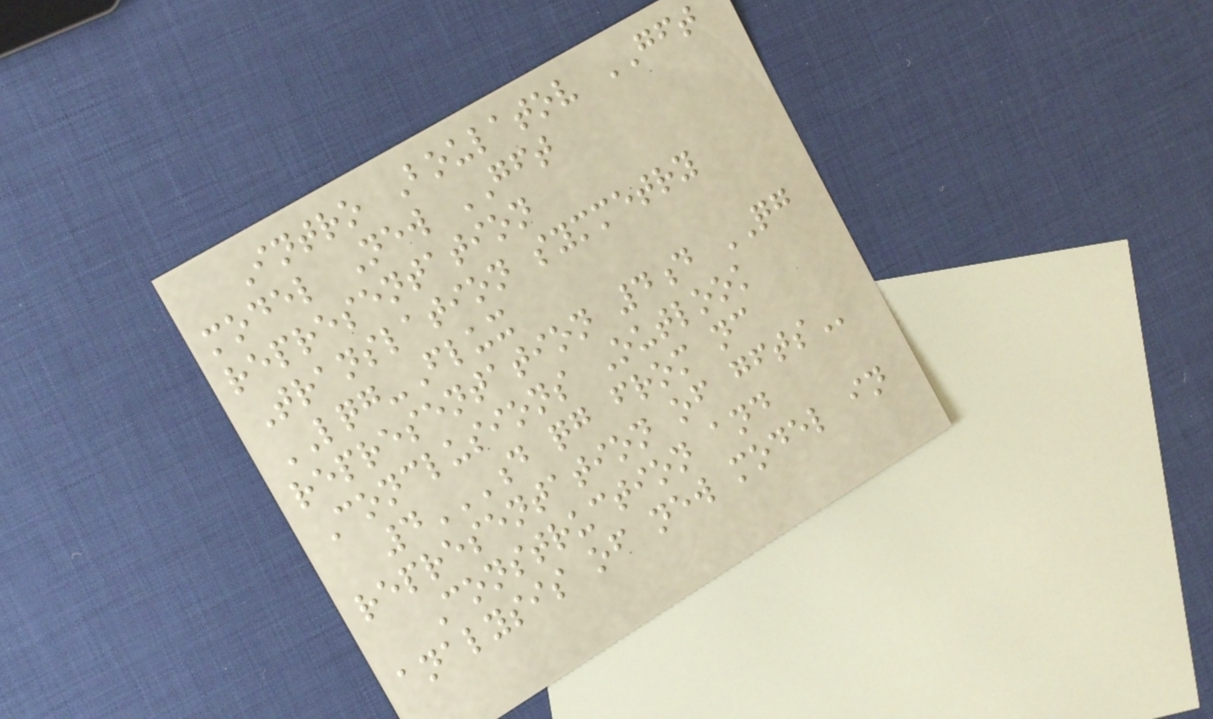Intro Boulatov GFT
model New GFT
representation
Translation symmetry
LQG-Flux
representation 4d QG
Conclusions Outlook
4D QG FROM NC
REPRESENTATION OF GFTS
Construction and
analysis of new model in
